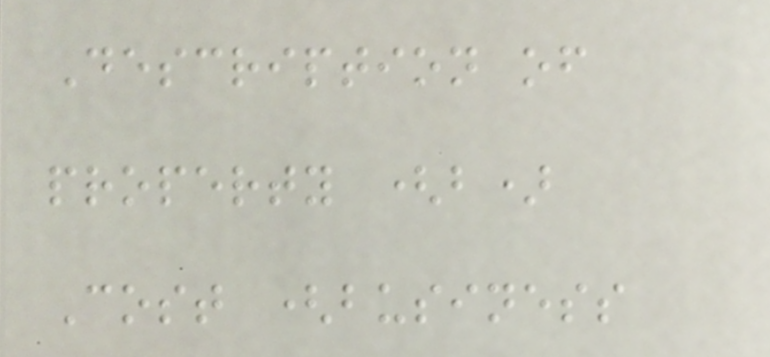Description of
property (b)
Cost (business
